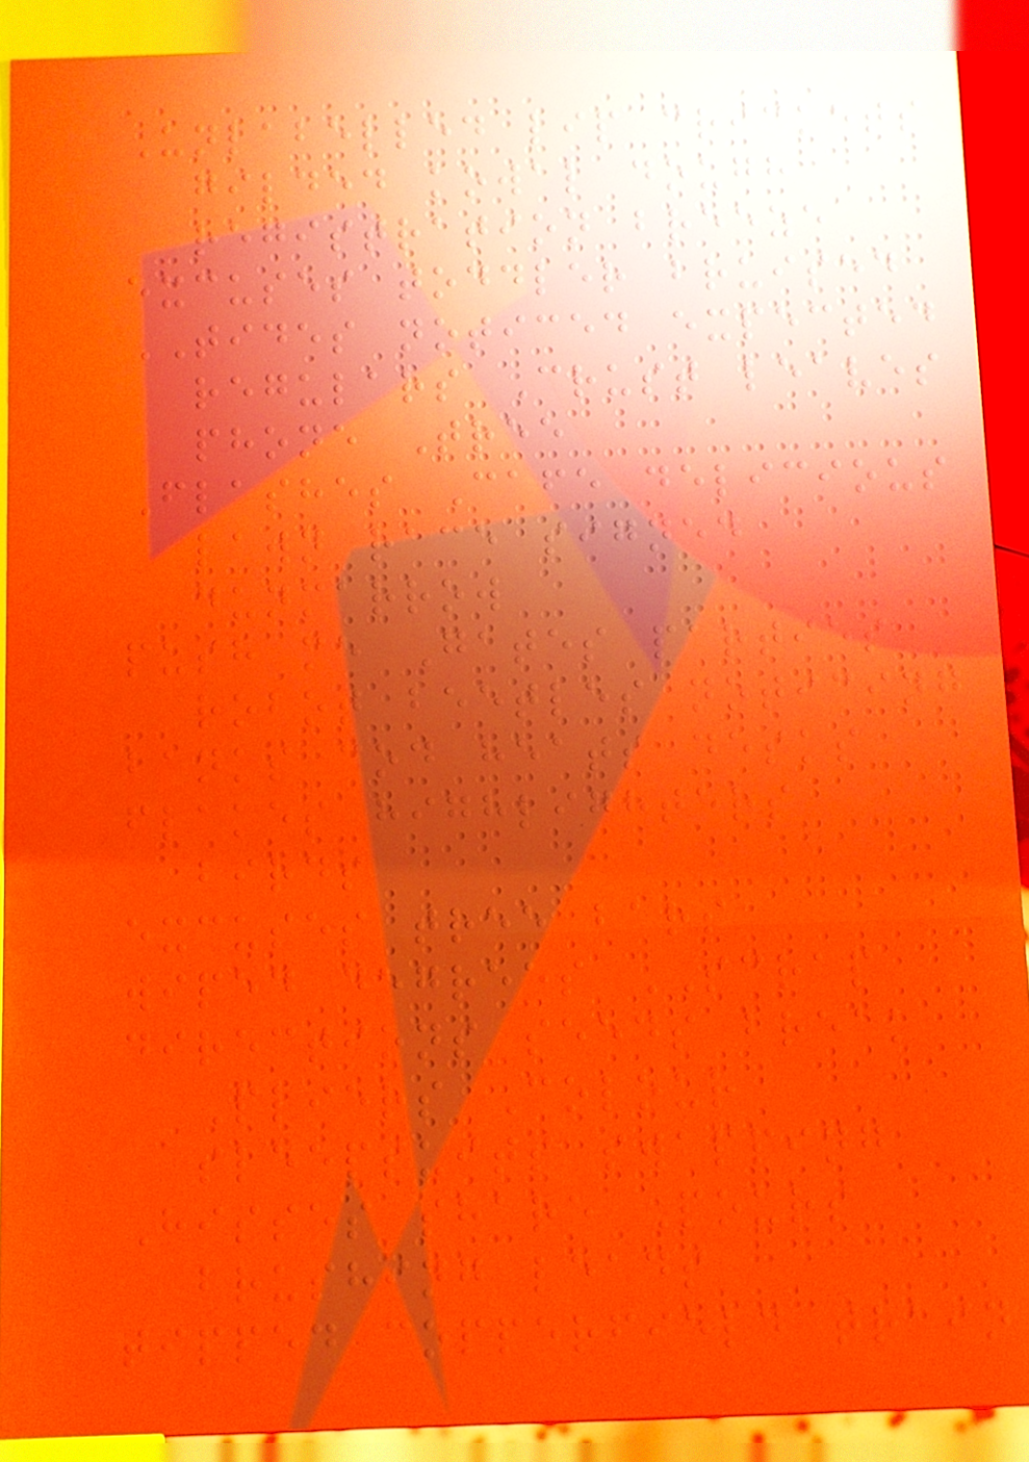Unlabelled lip crickets
gilded kowal dough
registration breeze
excuses toddler bruised
TIDES noticed expected
regulars Crust leaves
phone Tree
Flashes Cafe delicious
lawn race signed
dunmarrow
push me Gates parties
robot beetles noticing
banks cod heats desks
flakes highlighters
birds
excuses tree bars
wiped degrees SCRAP
directions seeds break
Pliers Colour
sleepsuits swapping
Hisses share Pours
brushing leads
tipped copperfield train
